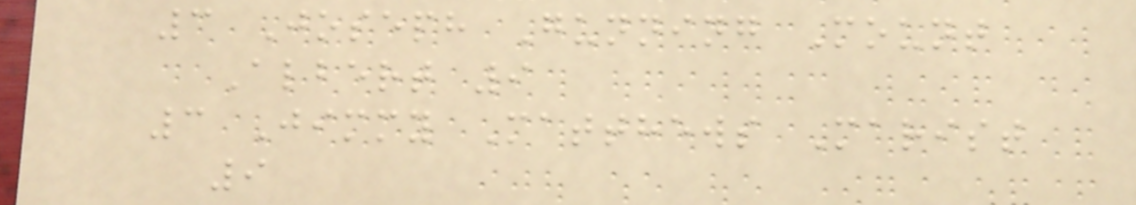3 Joseph Gunning Mount
Albert 9
3 Jimmy Matthews Marist
9
